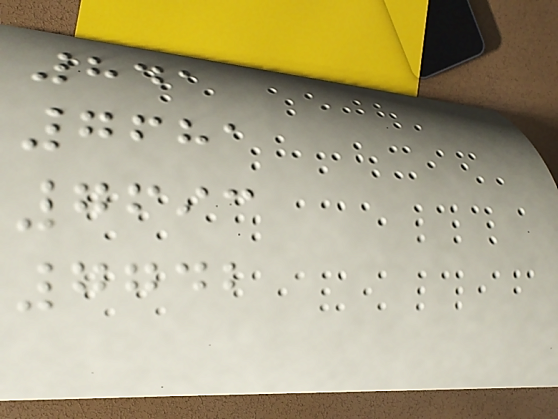841
7681
7693
7742
